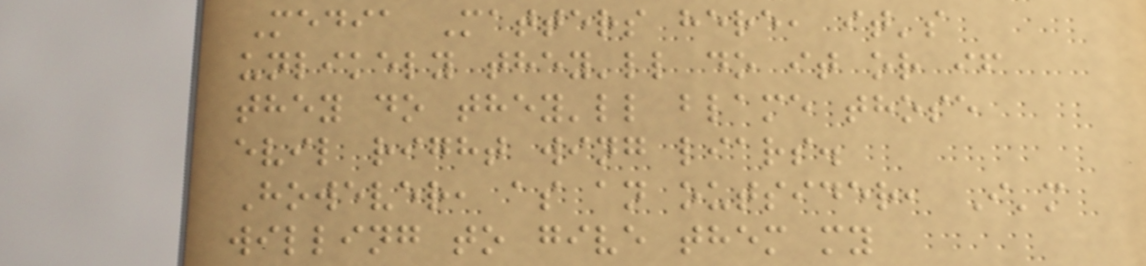Media Matters here, it's
unlikely they'll do it or if
they do they'll blame those
evil right wing liars.
However, as an outsider, I'm
willing to give them my
